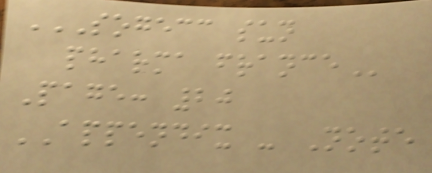SOGECC SUN
PHARMA FRANCE
Page: 20
APPENDIX - Note
